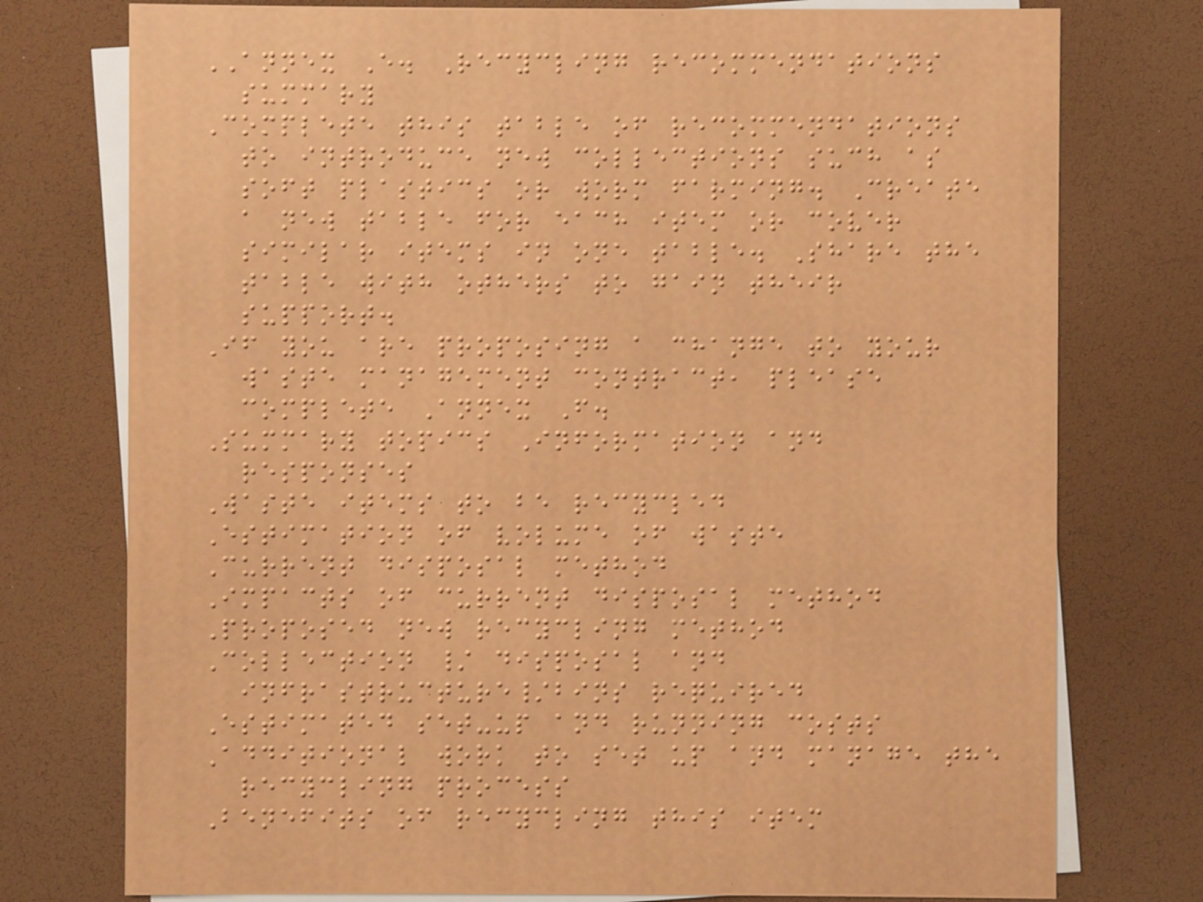ANNEX E. Recycling recommendations
summary
Complete this table of recommendations
to introduce new collections such as
soft plastics or worm farming. Create
a new table for each item or cover
similar items in one table. Share the
table with others to gain their
support.
If you are proposing a change to your
waste management contract, please
complete Annex F.
Summary topics Information and
responses
Waste items to be recycled
Estimation of volume of waste
Current disposal method
Impacts of current disposal method
Proposed new recycling method
Collection / disposal and
infrastructure/bins required
Estimated set-up and running costs
Additional work to set up and manage the
recycling process
Benefits of recycling this item
